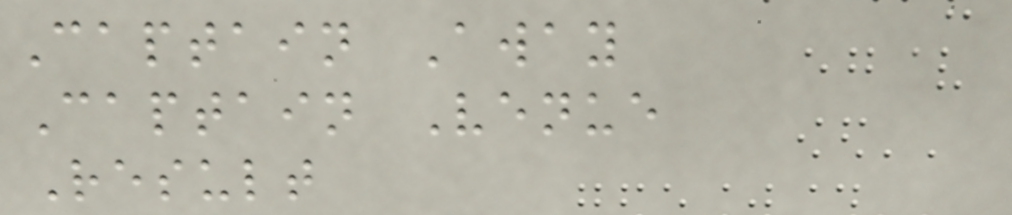Captain Away
Captain Venue
Result
